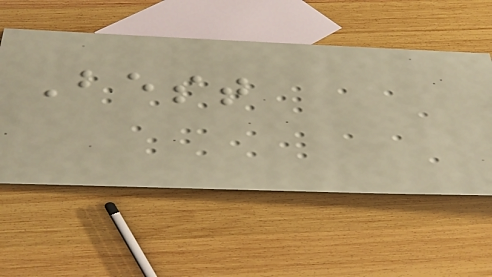Best
